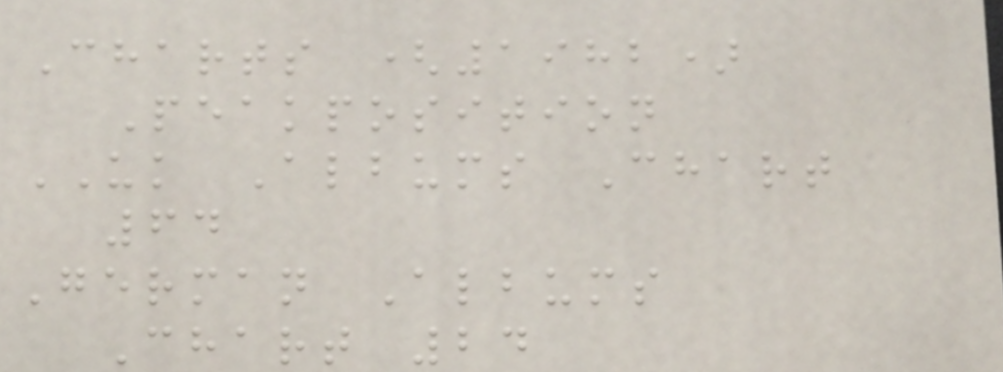Charts (1982)
Peakposition
UK Albums Chart
64
German Albums
Chart 24
